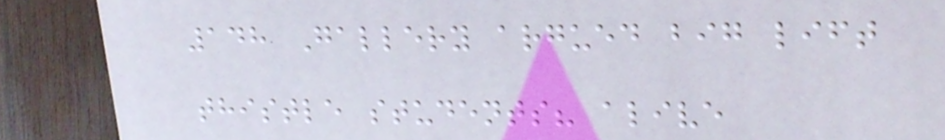148 Gallery argued big lift
thistle students? alive
